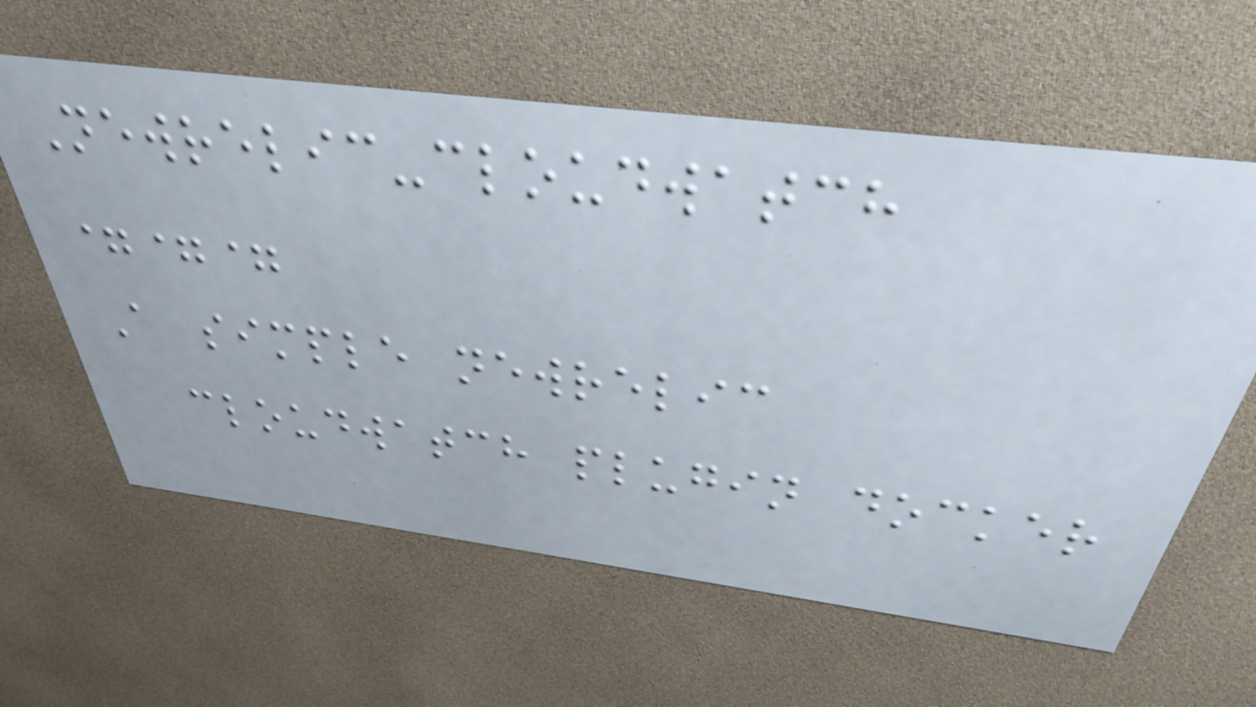Newrelic-cloudwatch
===
A simple newrelic
cloudwatch plugin docker
